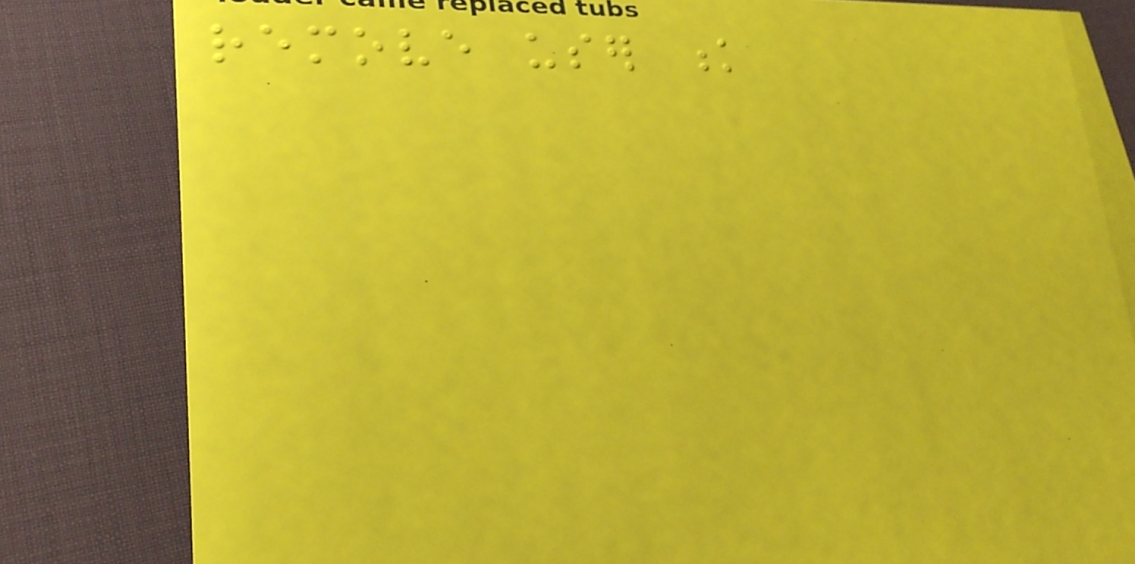remove user k
